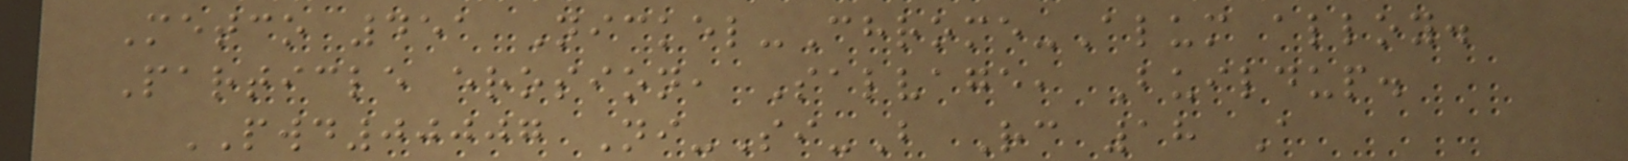Metco 451 Nickel-Chrome-Alum alloy.
Particle erosion, Salvage, Buildup.
PWD00007 Ni-Si-B Rc 18 A
